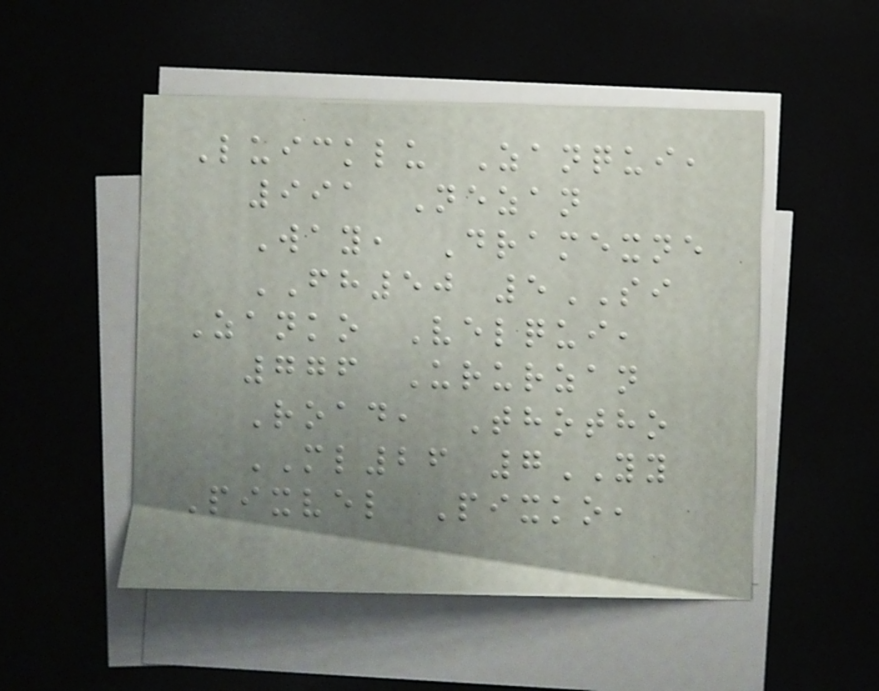Luicklu Zanqui,
991 Nezan
Way, Dramexne
FH50 5SI
Zanko Velqui,
776 Ururzan
Road, Thotho
ML26 7YY
Pixvel Pixko,
